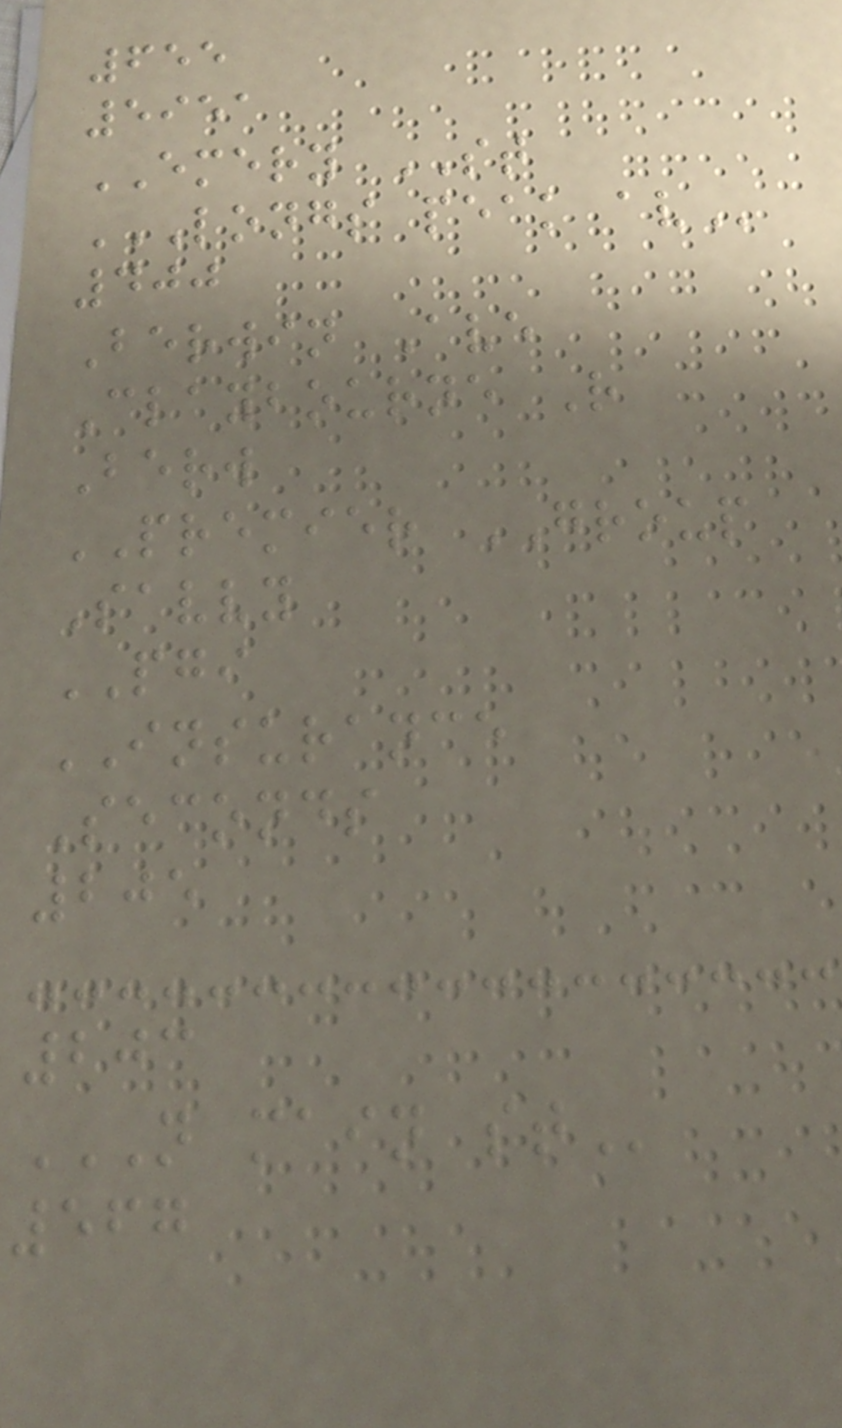655
5951
EMERY ST
LONGS PEAK AV
400
Berwin Ave
Claybourne R
Berw
PREMIER GROUP
Savvy
PGI
INSURANCE
Seconds
205
203
N MAIN ST
567
